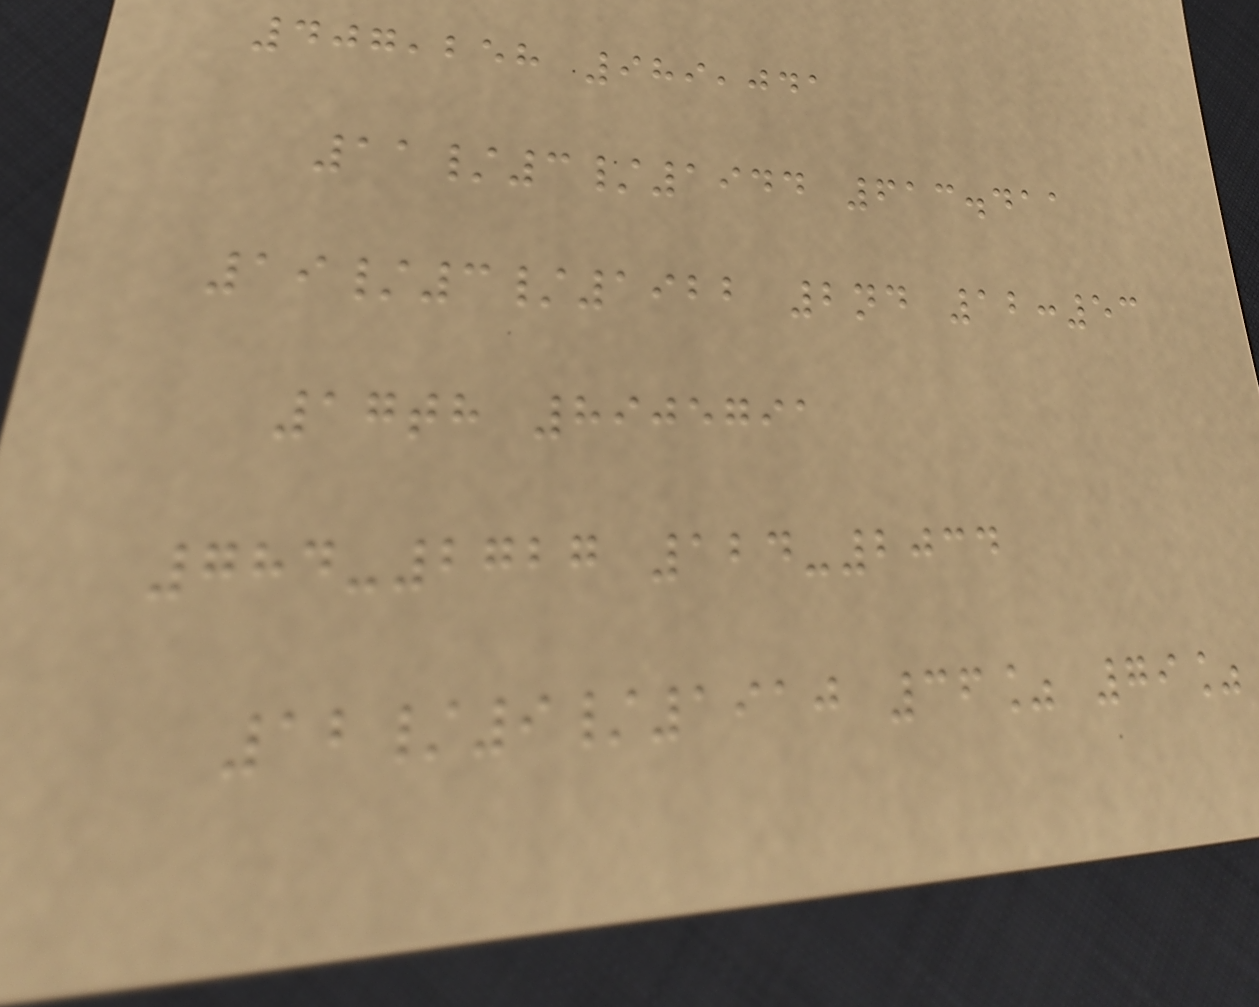407,258 989,041
11/3/1944 613.411
19/3/1922 2nd 12:53
17th 8905791
784-2727 124-2034
12/9/1910 36% 79%
